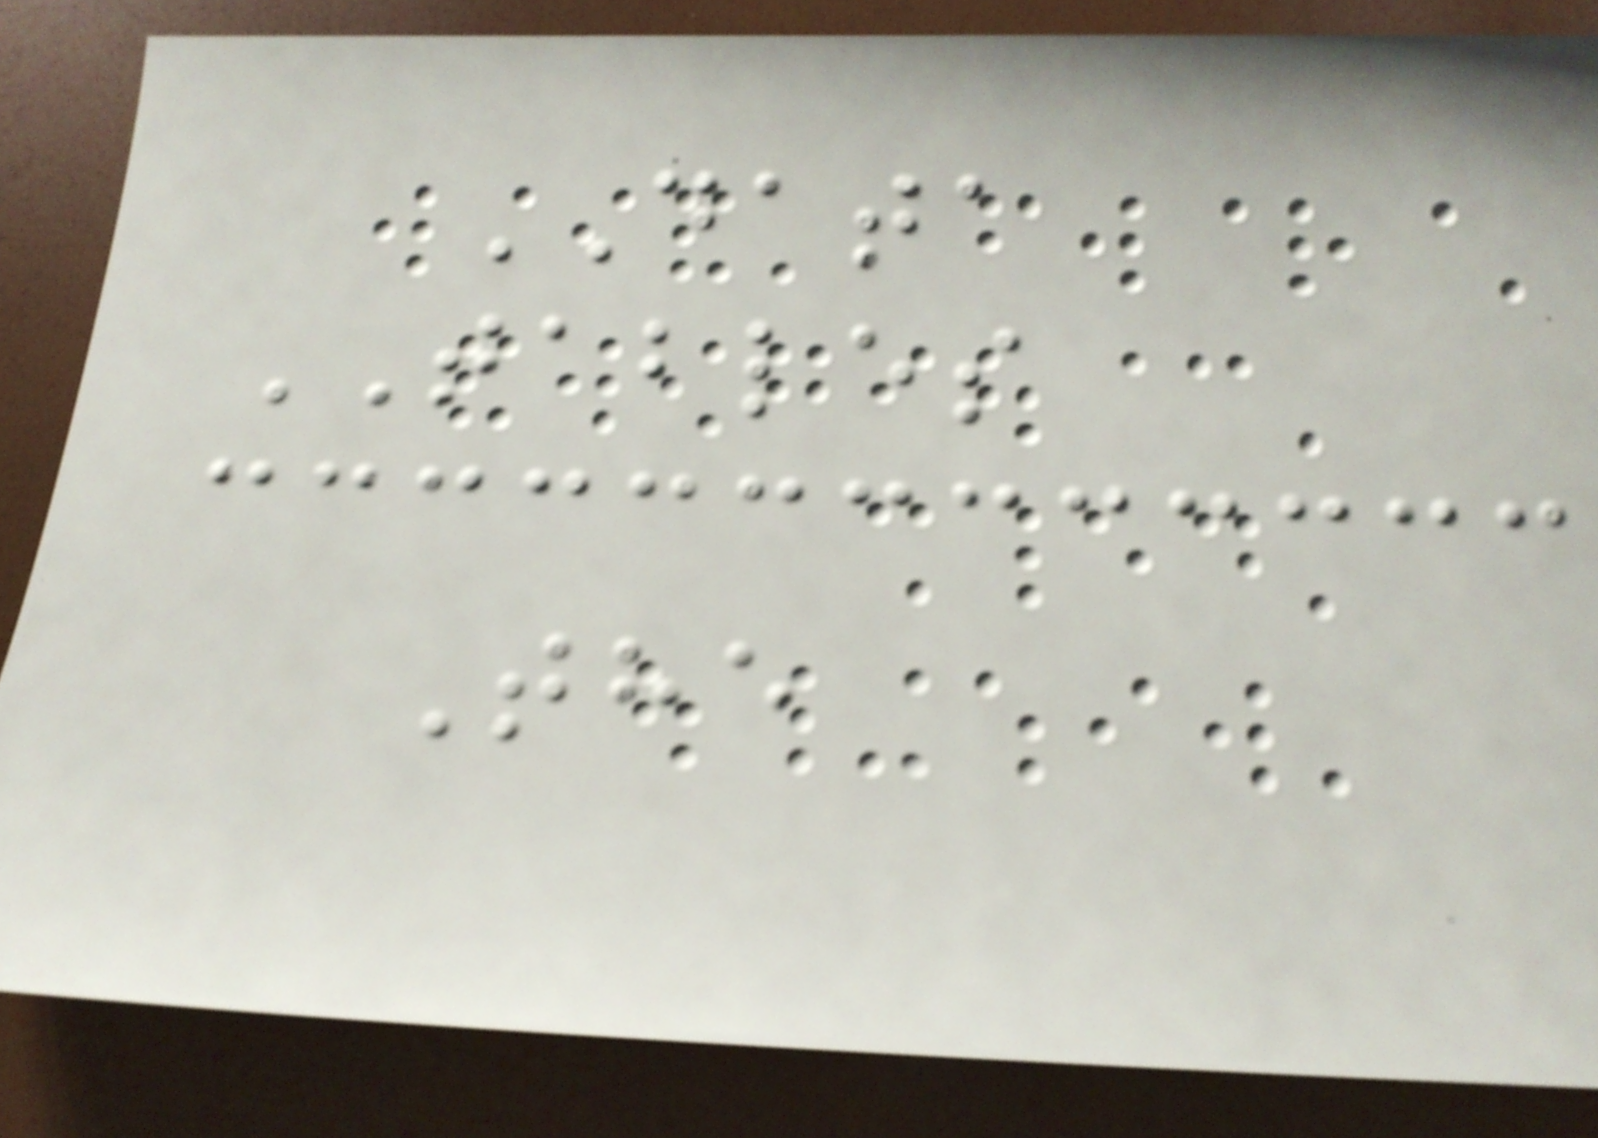DATA
TABLES
The
